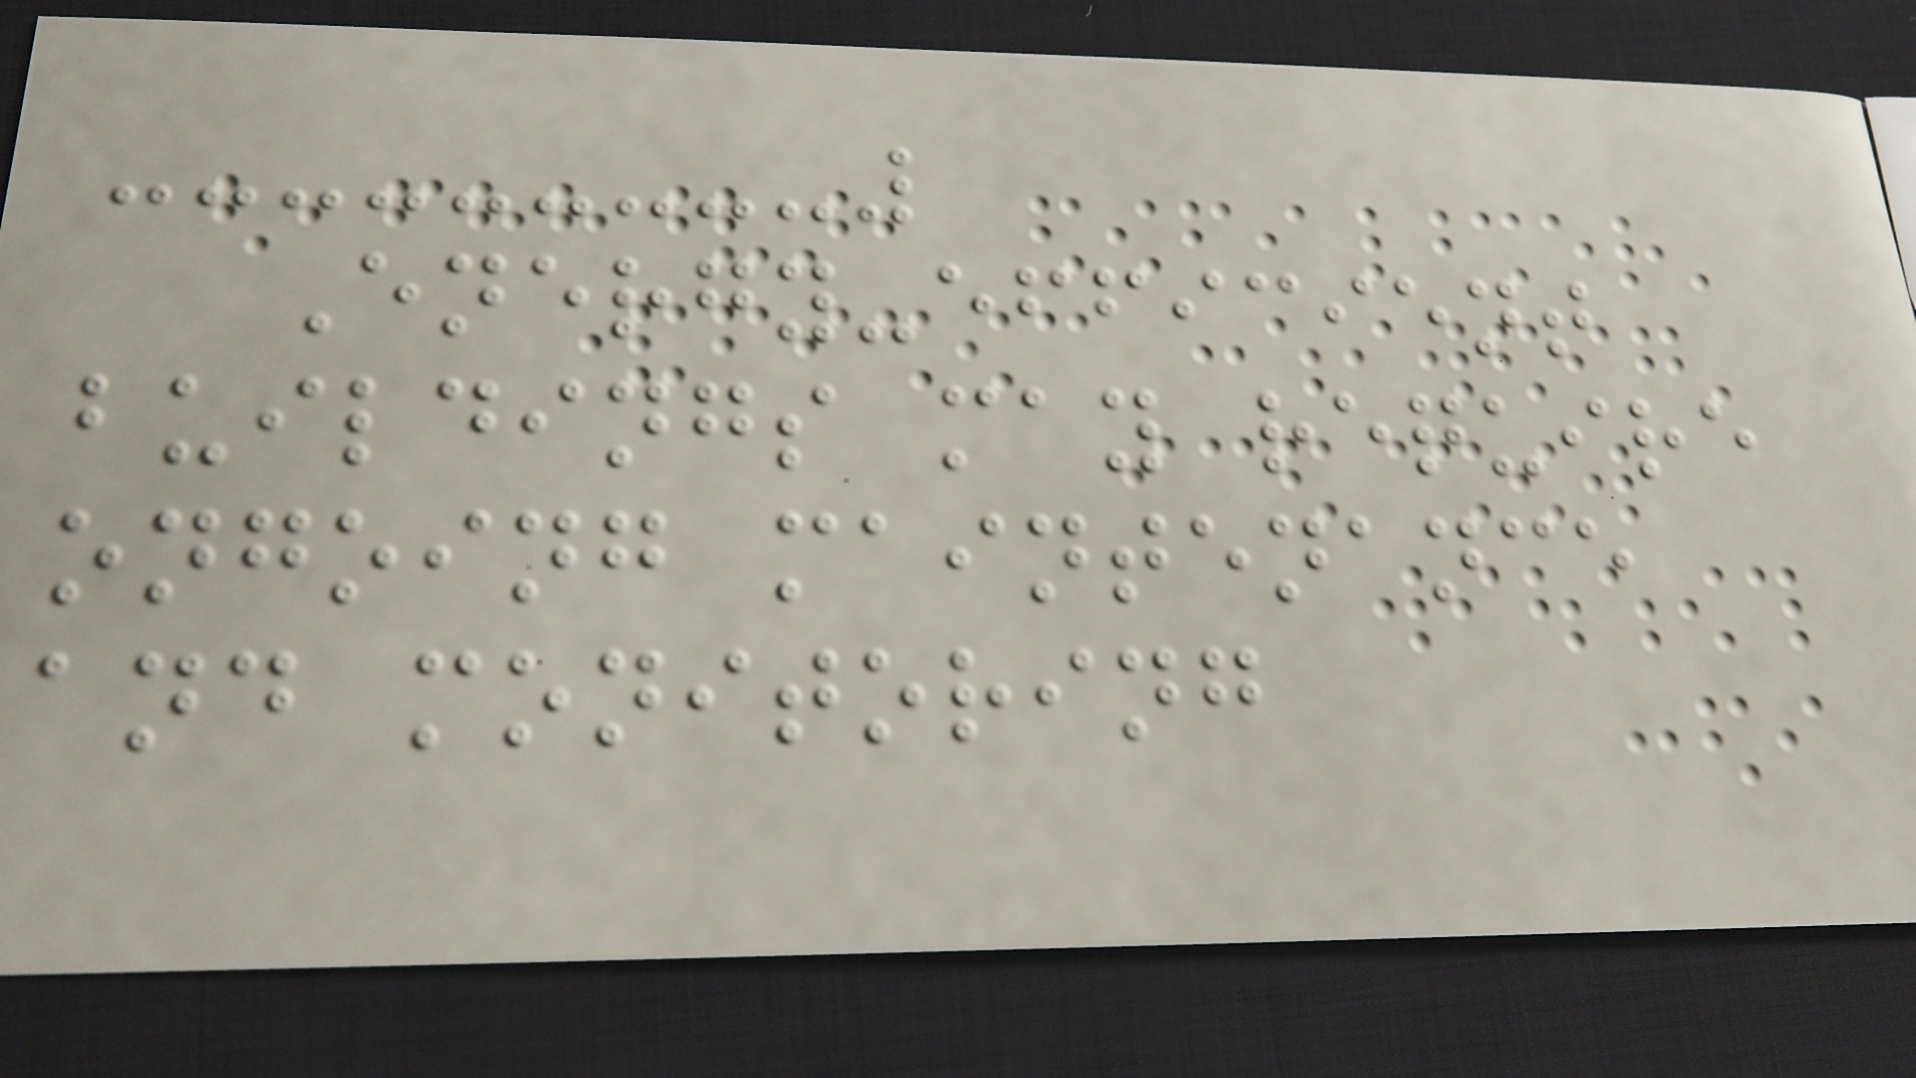Energy-efficient
buildings may require
ongoing maintenance
and monitoring
